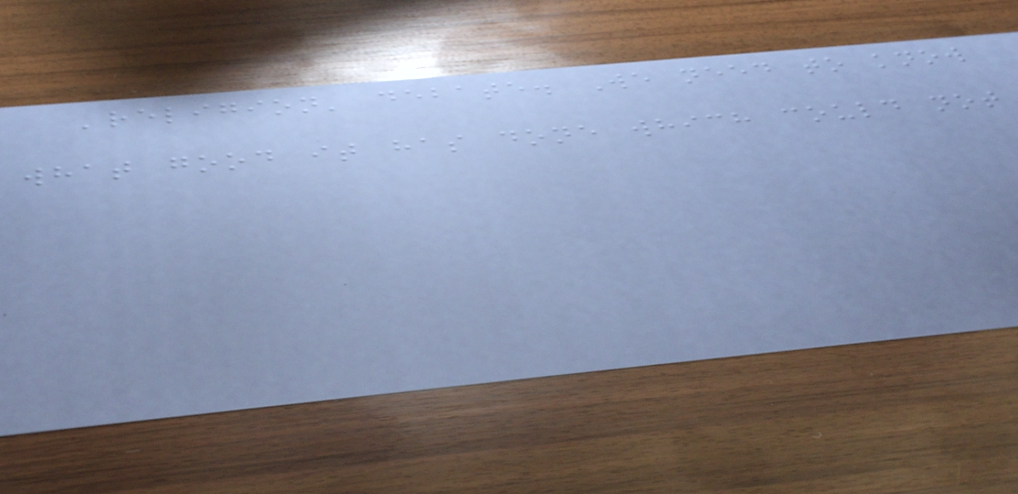'religion' debate. We need to know
what good it has done which could not
